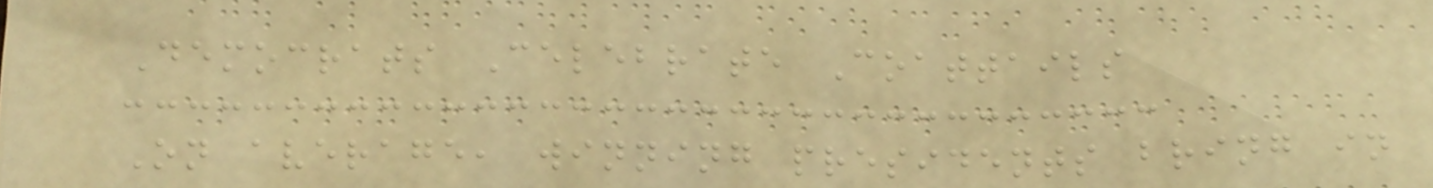Democrats Celebrate Coattails
On average, winning presidents bring in
